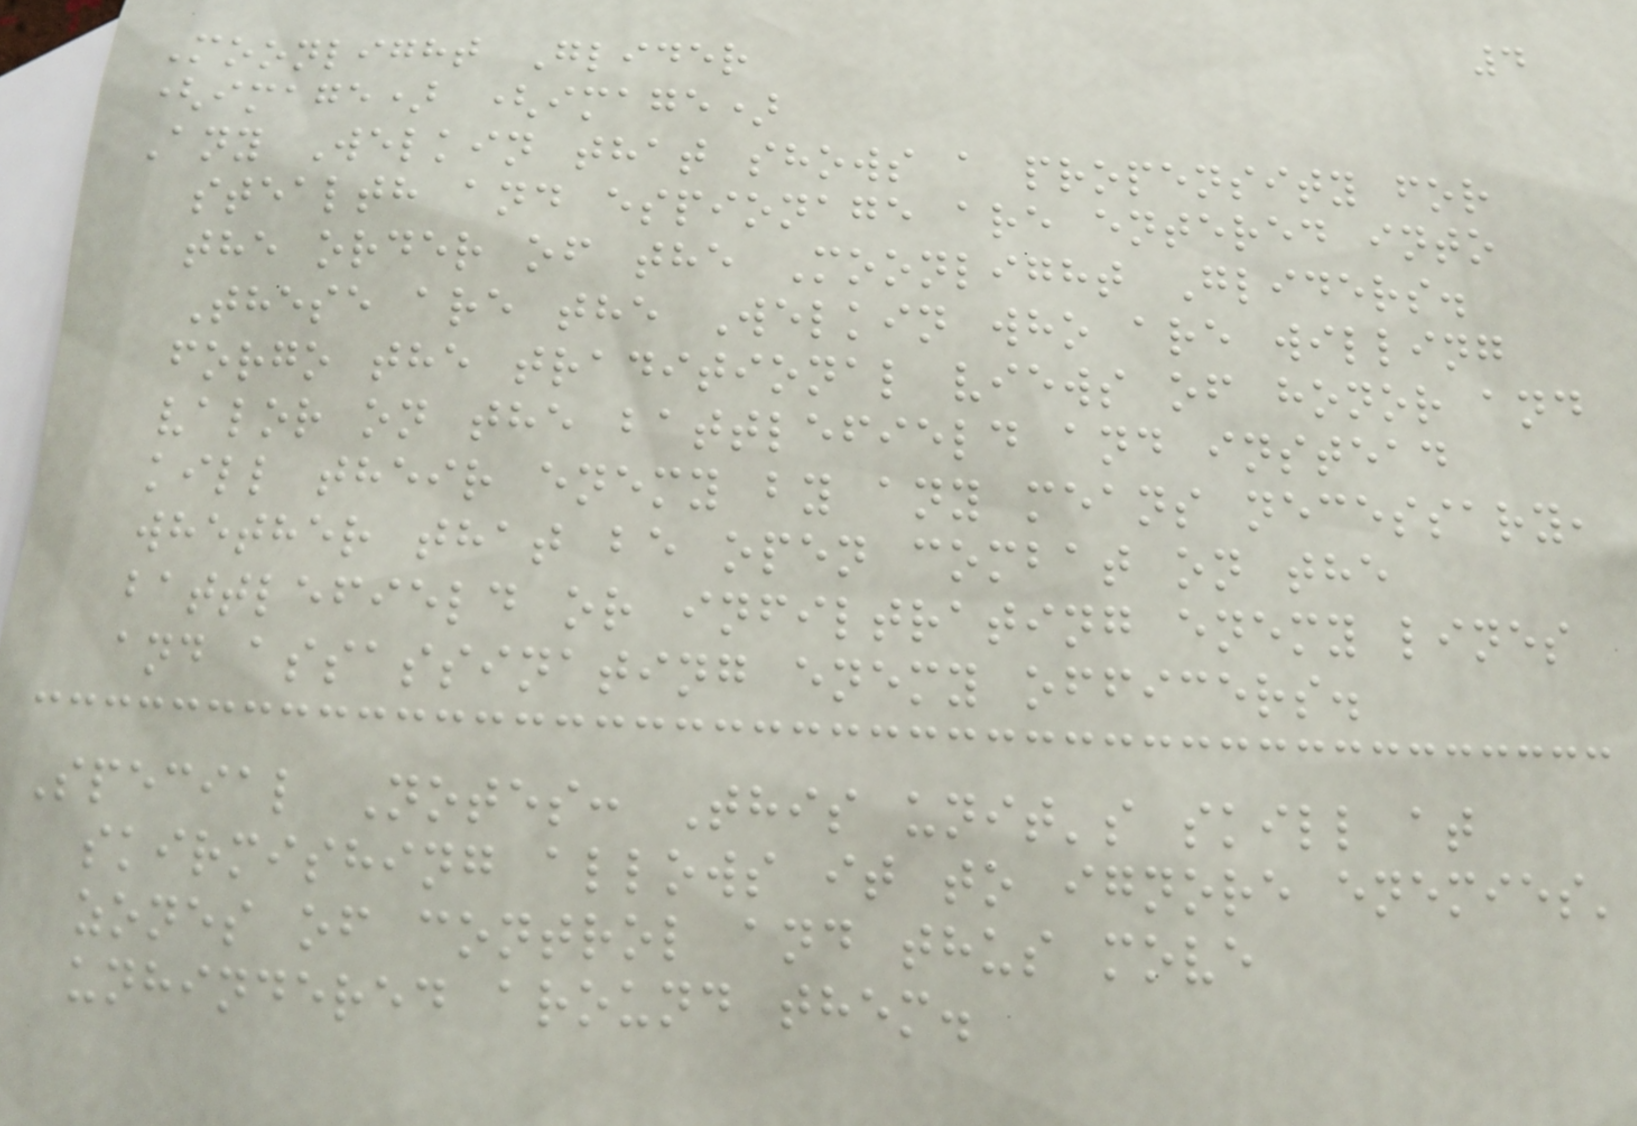4
Moonlight Glider
(image) (image)
Any Welkin that shows a propensity for
stealth and espionage are entered into
the order of the Moonlight Gliders.
These are the Welkin who are willing
forgo the traditional views of honor and
valor on the battlefield and instead
kill their enemy by any means necessary,
whether that be open combat on the
battlefield or infiltrating enemy lines
and assassinating enemy officers.
Special Notes: This unit's skill at
skirmishing allows it to ignore enemies'
zones of control and thus move
unhindered around them.
